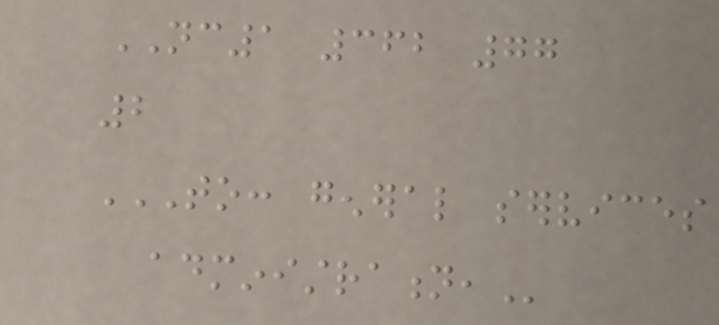NC1 362 77
2
TO: GENERAL SERVICES
ADMINISTRATION,
